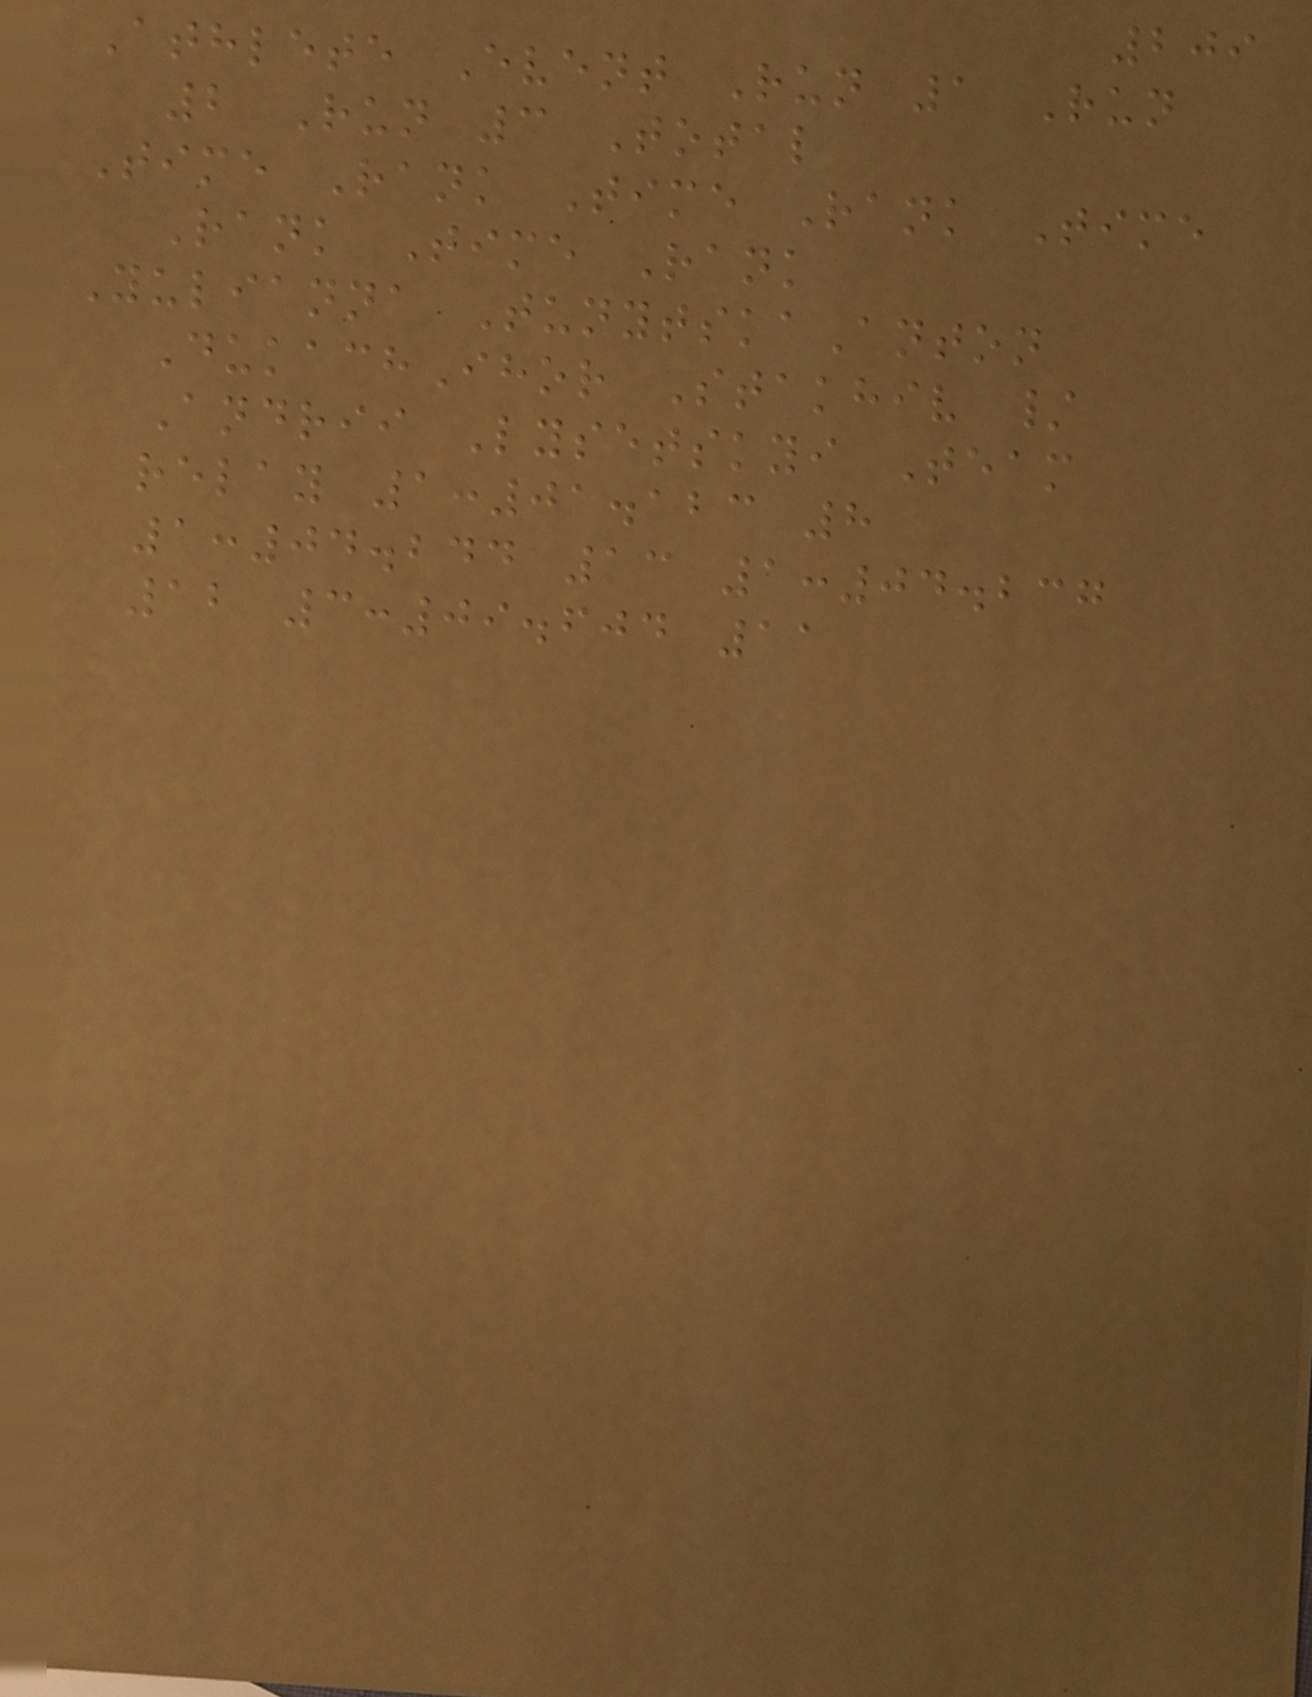209
Athlete Event Run 1 Run
2 Run 3 Total
Time Rank Time Rank Time
Rank Time Rank
Yulianna TunytskaAnton
DukachIhor Stakhiv /
Andrii Lysetskyi Team
relay 1:01.123 8
1:04.244 13 1:04.237
12 3:09.604 11
